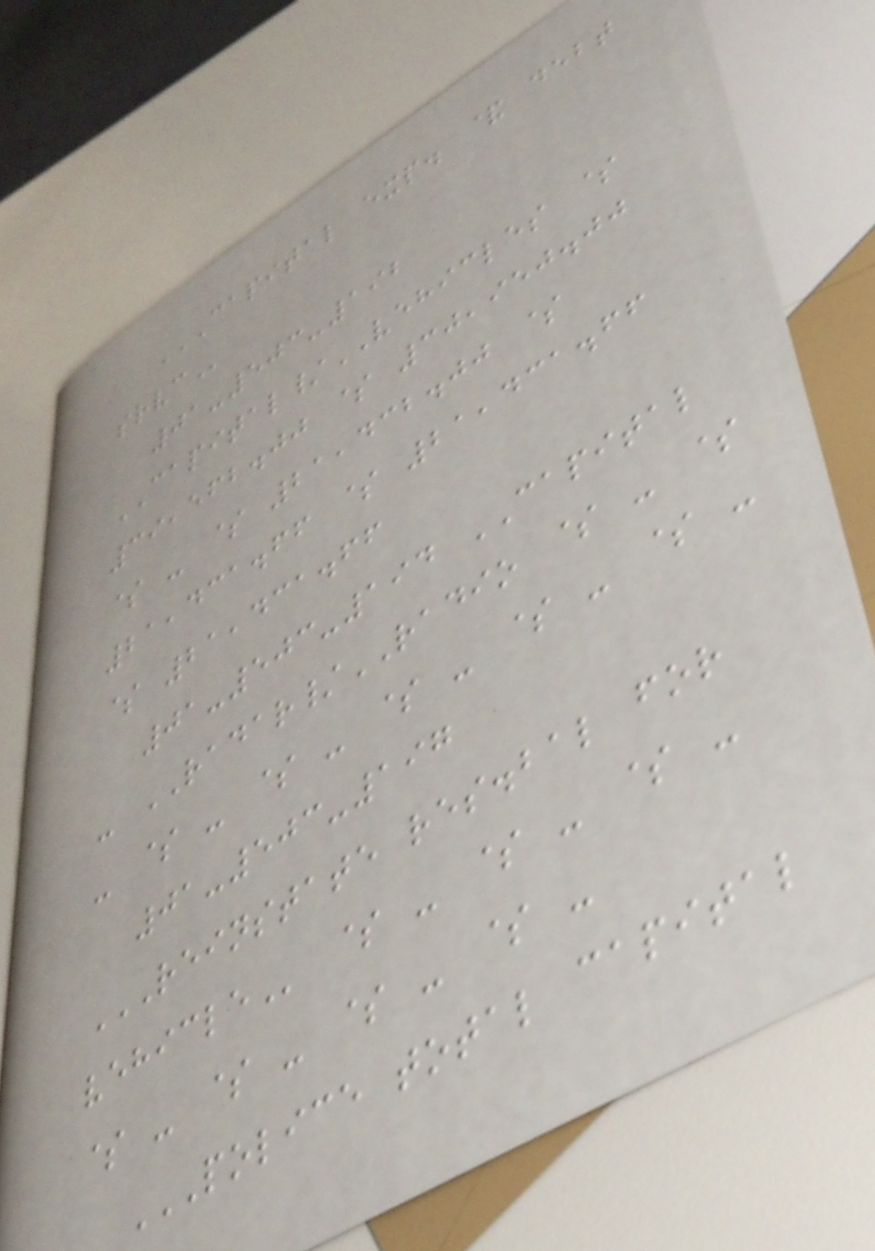CAPITAL EXP. & DEBT
SRVC
01-503-192
CAPITAL/VEHICLES $
39,562.00 $ 30,950.00
$ - $ 21,432.00 $
21,431.66 $ 21,431.66
$ 21,431.66
01-503-194 CAPITAL
- RADAR/RADIO $ - $
- $ - $ - $ - $ - $ -
01-503-197
REINSTATE RES.BAL FOR
VEHICLE $ - $ - $ -
$ - $ - $ - $ -
POLICE TOTAL CAPITAL
